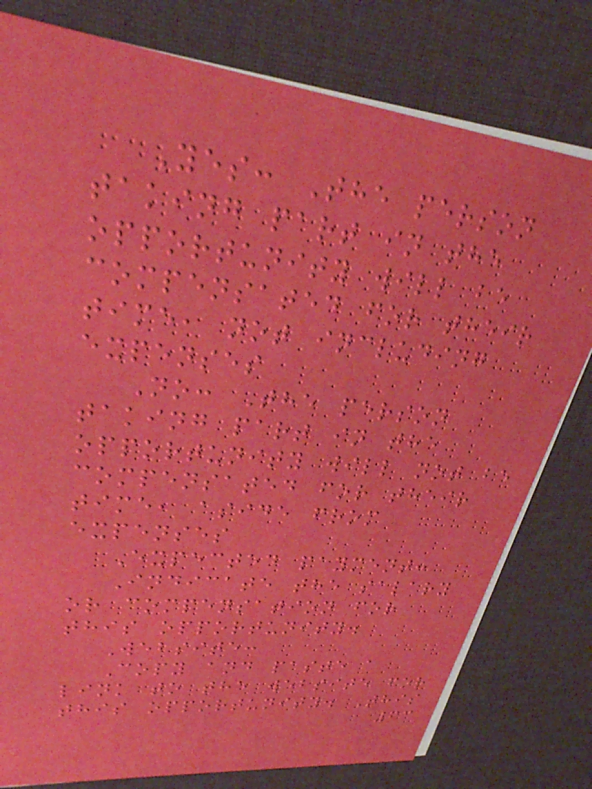Yes: The person
taking part in the
opportunity will be
compensated for their
time, not including
expenses
No: The person
taking part in the
opportunity will not be
compensated for their
time, aside from
expenses
Expected payment:
Indicate the salary
or compensation for
this opportunity.
Website:
Copy and paste a
link to the website for
this opportunity. This
63
